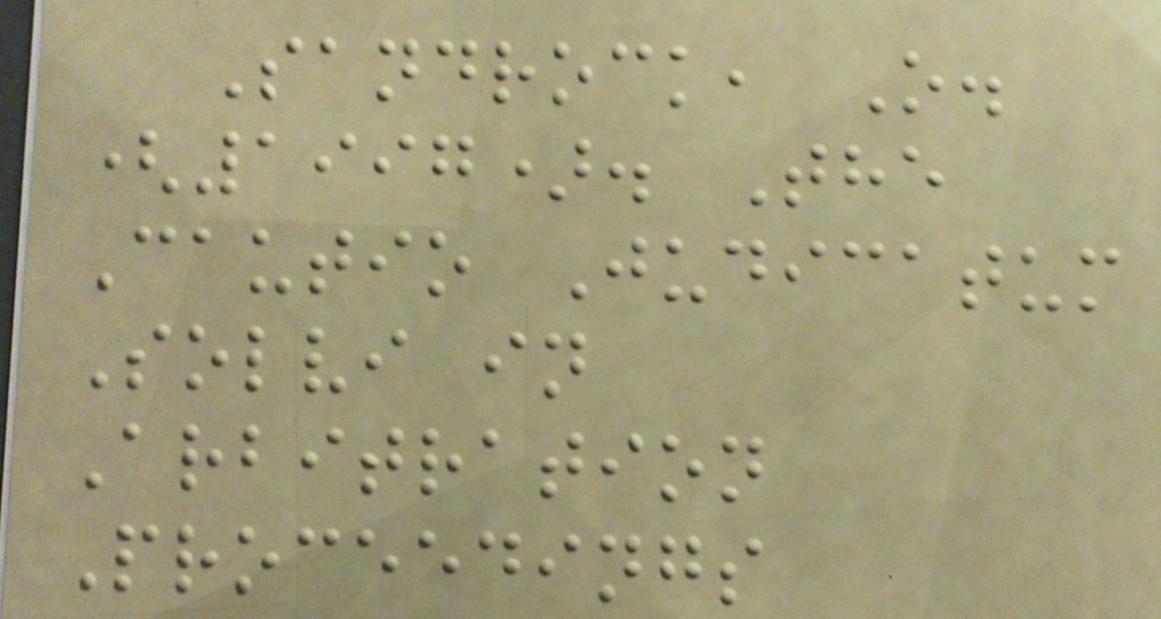Sandrock, O.
(1997). The
Cautio Judicatum
Solvi in
Arbitration
Proceedings
